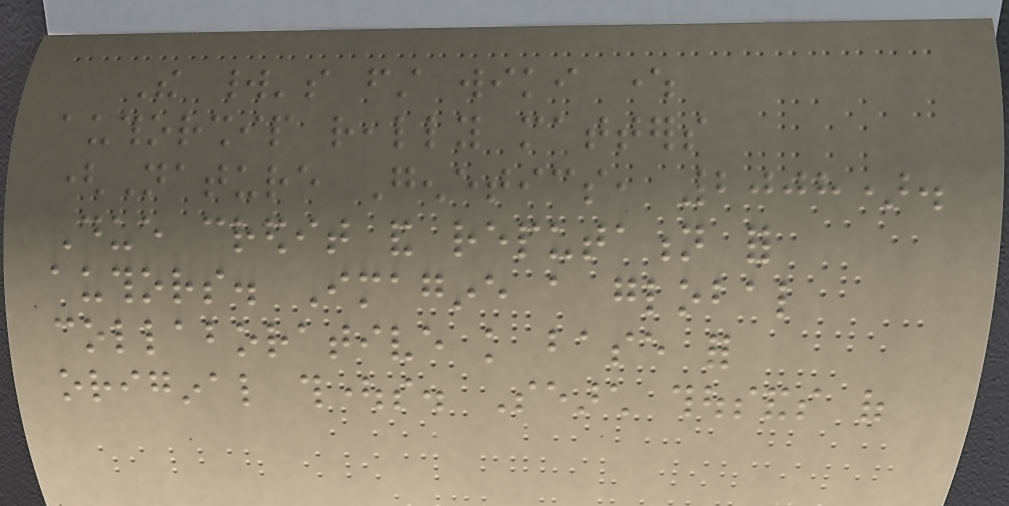The world's first wiki where
authorship really matters
(Nature Genetics, 2008).
Due credit and reputation for
authors. Imagine a global
collaborative knowledge base for
original thoughts. Search thousands of
